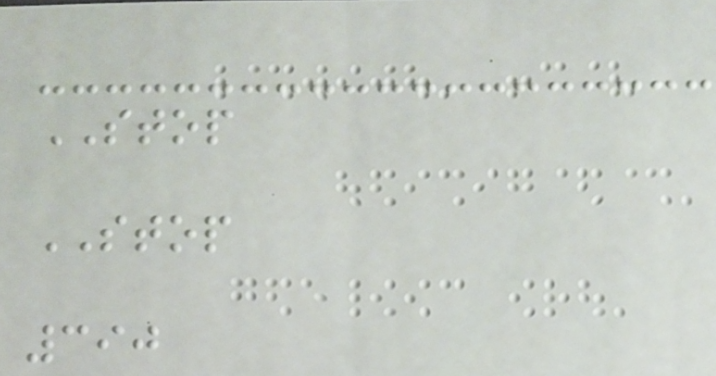STOP
STOP
390
